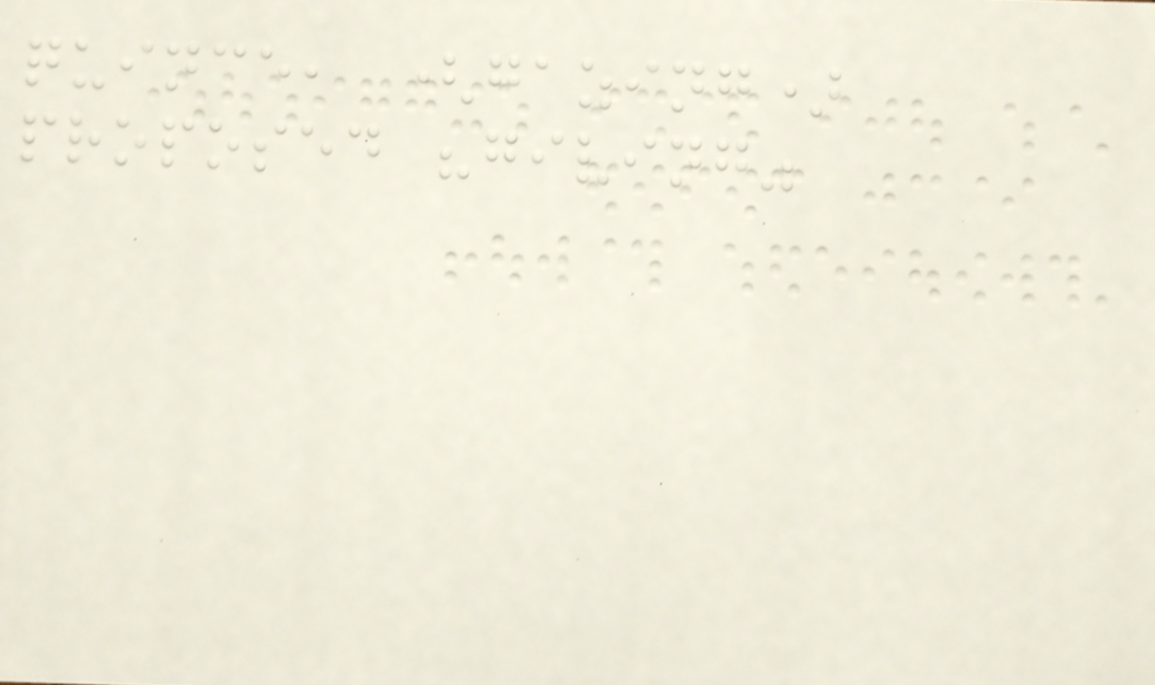quince, (gazing)
proposed "giving"
